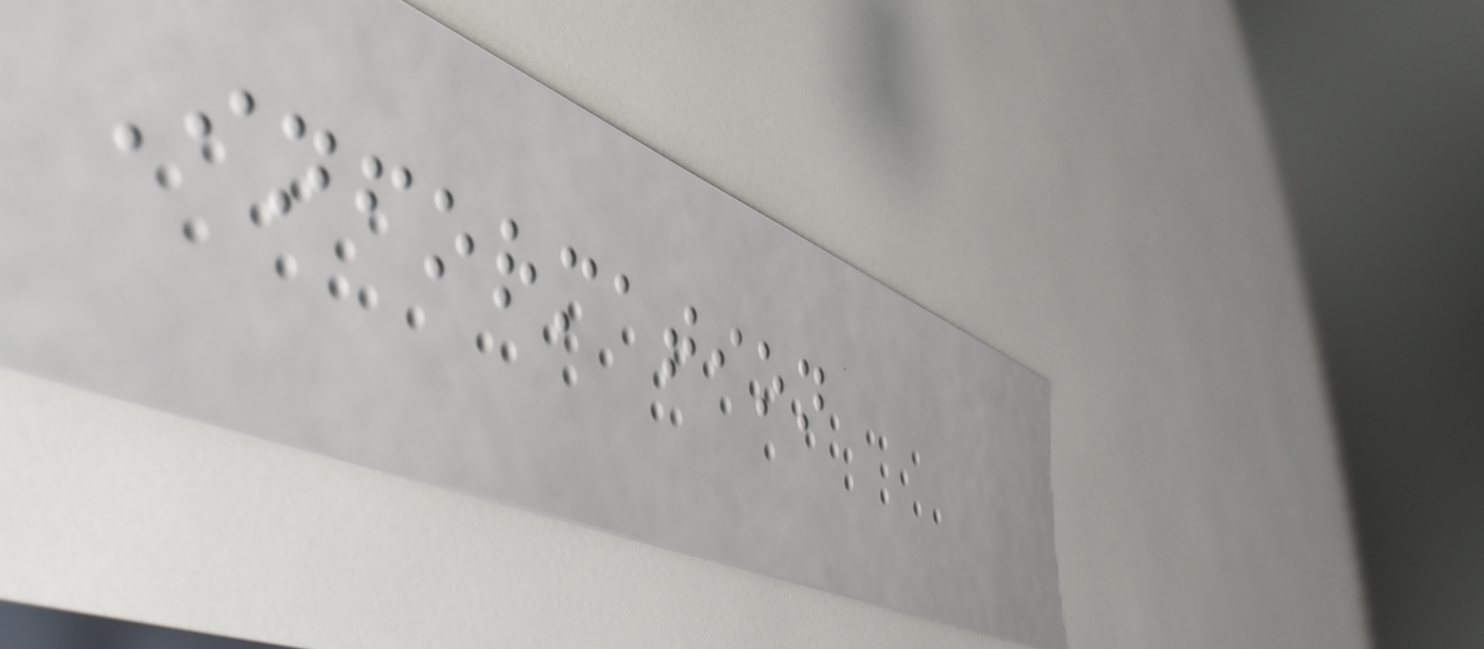Information
